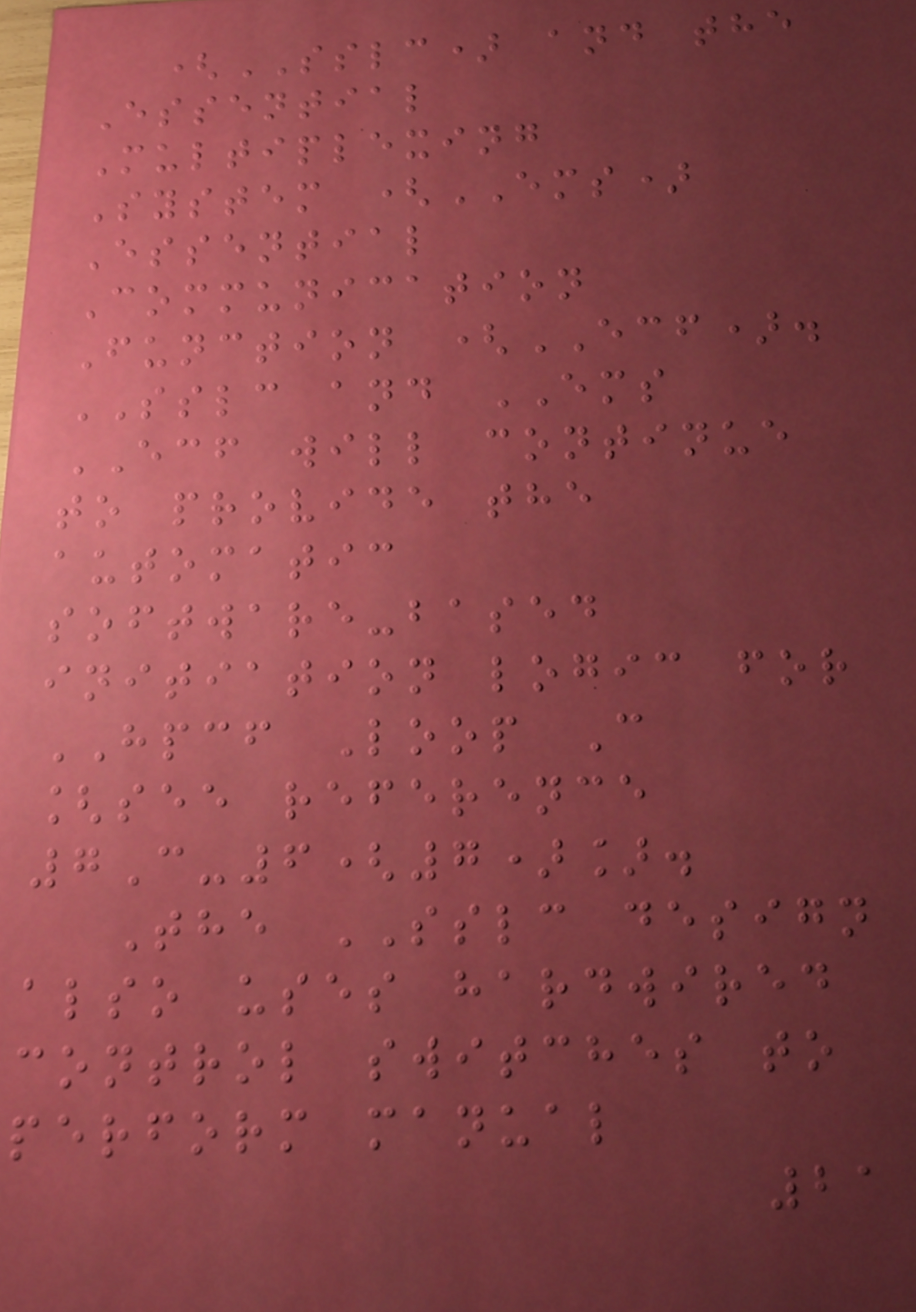(SSLC) and the
Essential
Multiplexing
System (EMS)
Essential
Communication
Function (ECF).
SSLC and EMS
ECF will continue
to provide the
automatic
software-based
initiation logic for
HPCF Loop C
[see reference
7C-6(7)].
The SSLC design
also uses hardwired
control switches to
perform manual
21
